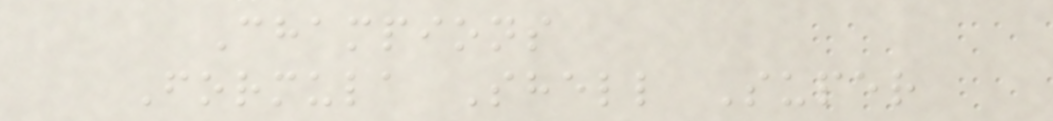Champions
Formula Shell Super
